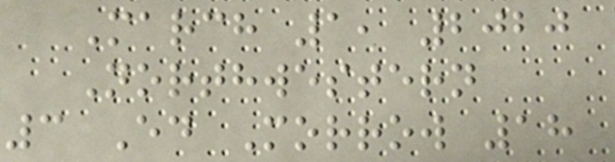March 1, 2020
Northwestern
3 Ed Morrow 18
